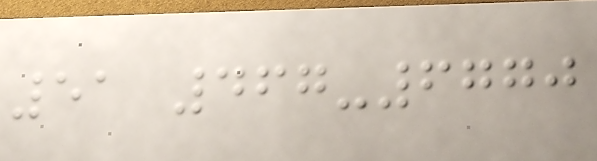51 467-6770
